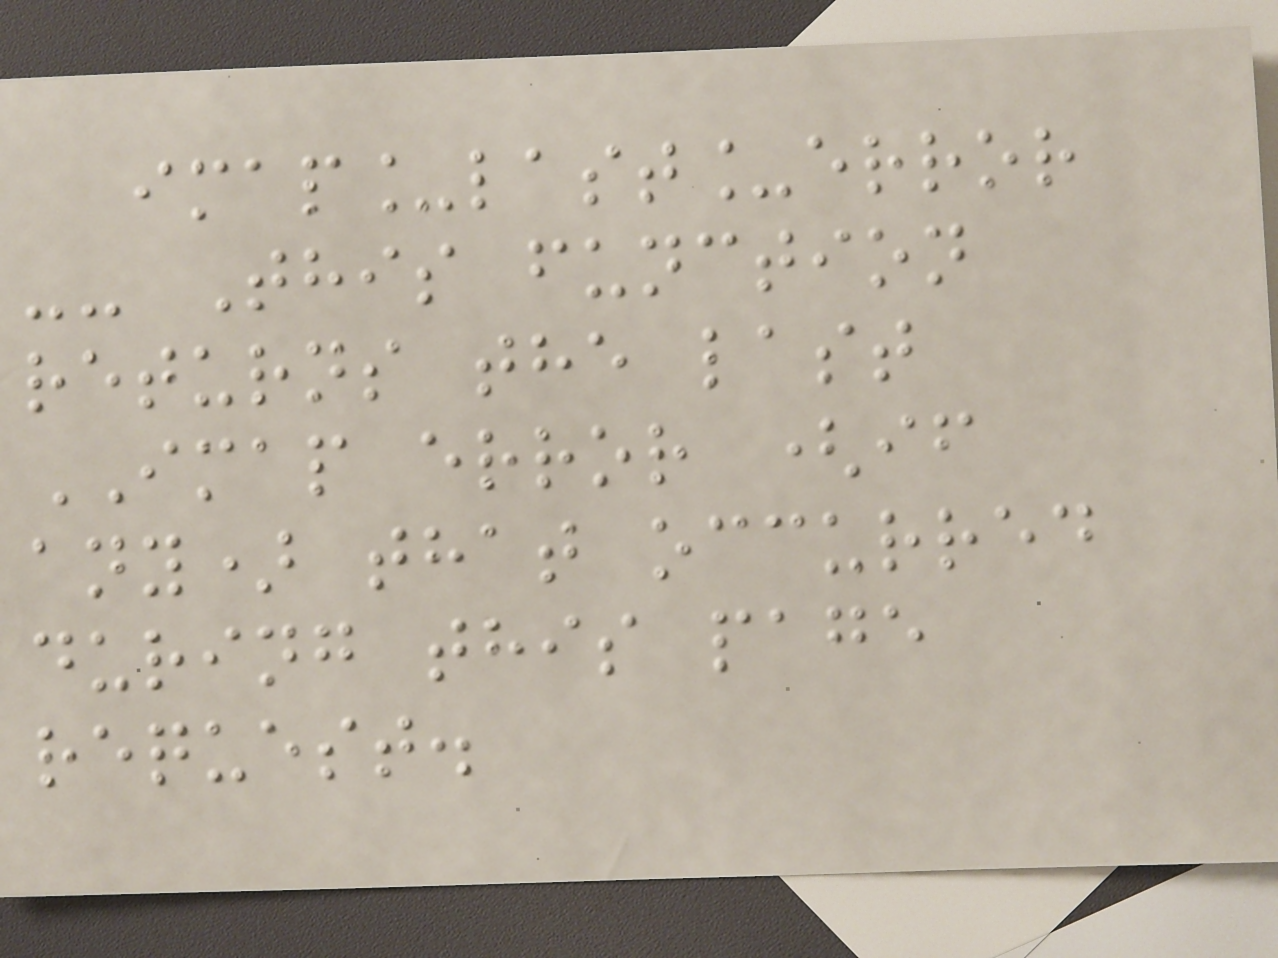imap_last_error
-- This function
returns the last
IMAP error (if
any) that occurred
during this page
request.
